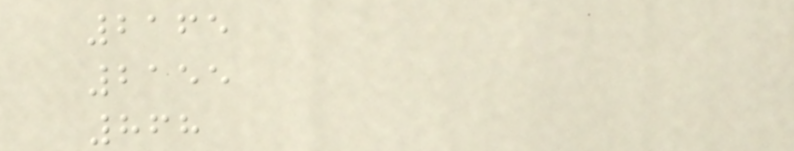2165
2155
868
